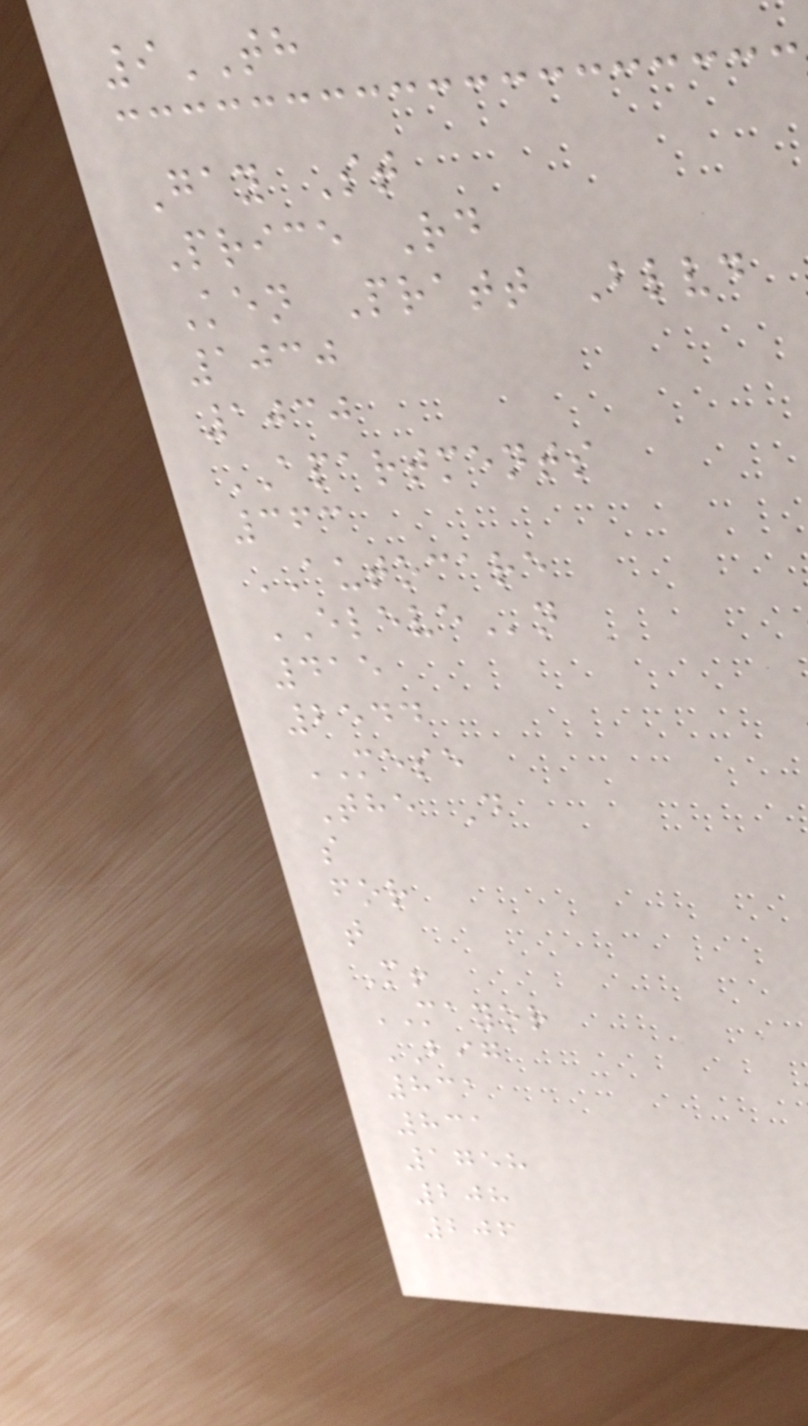9TH
Gay St
Price Rd
Ken Pratt Blvd
1030
1030
APARTMENTS
363
AUTOCARE
ELEVEn
415
2544
MESE
The D
s
for
t
M!
MAYOR
BIG
831
831
1758
208
206
